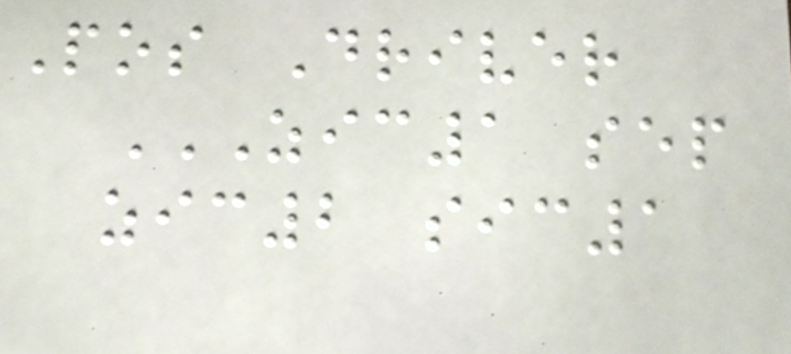Pos Driver
ZIC1 SEP
ZIC2 SIC1
